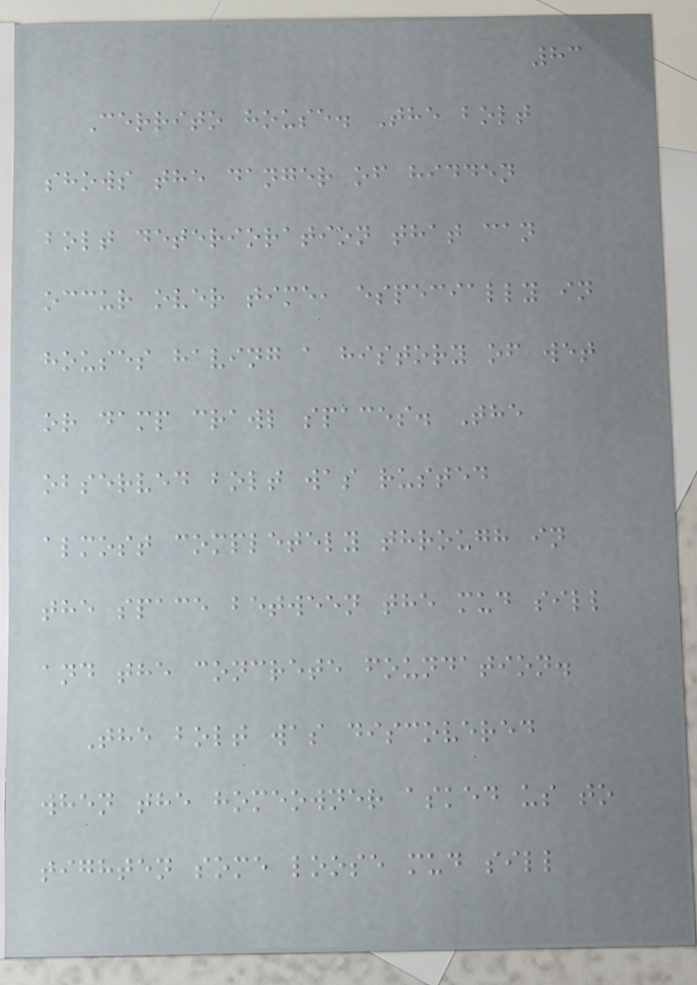83
Cerrito house. The bolt
shows the danger of hidden
bolt deterioration that can
occur over time, especially in
houses having a history of wet
or damp crawl spaces. The
observed bolt was rusted
almost completely through in
the space between the mud sill
and the concrete foundation.
The bolt was discovered
when the homeowner asked us to
tighten some loose mud sill
